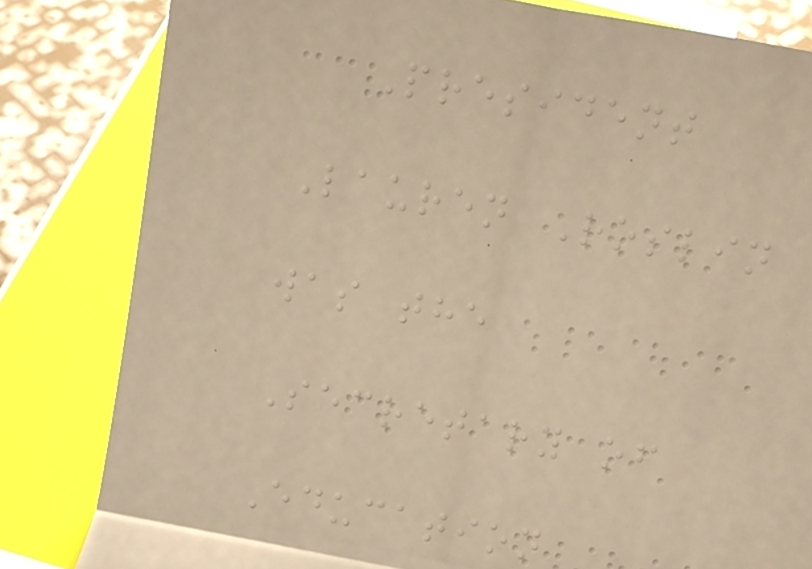President
Lauren Roslin
was the
Secretary of
Education
